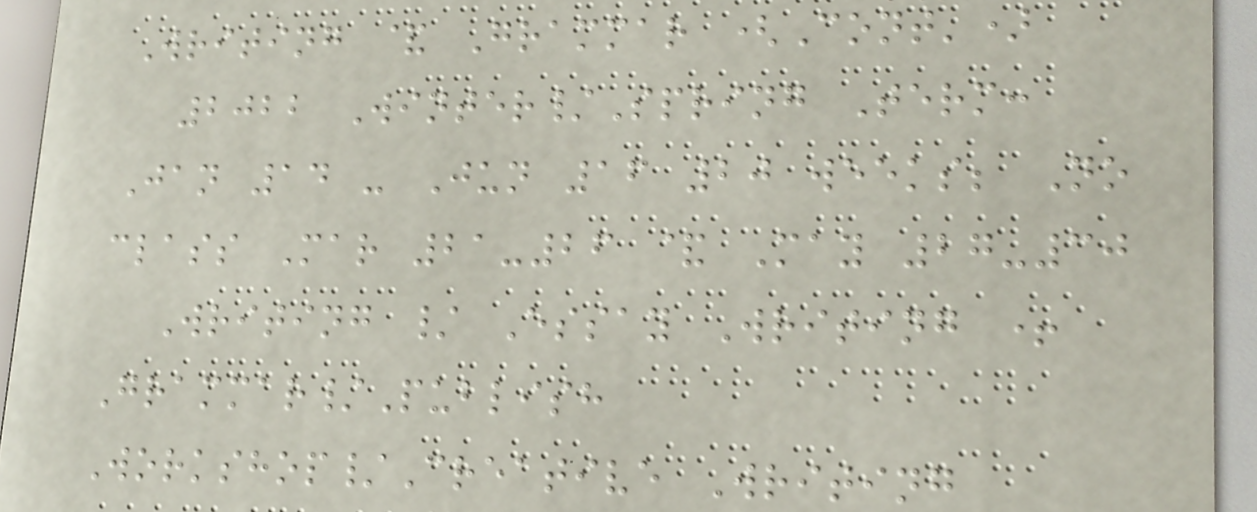Writing & Grammar (Cont')
2022 Winter/Spring Term:
Jan 14 - Jun 16 20 weeks; No
class Mar 21-26 & May 27-30
Writing / Essay Writing +
Grammar/Publish
Workshop/Creative Writing
